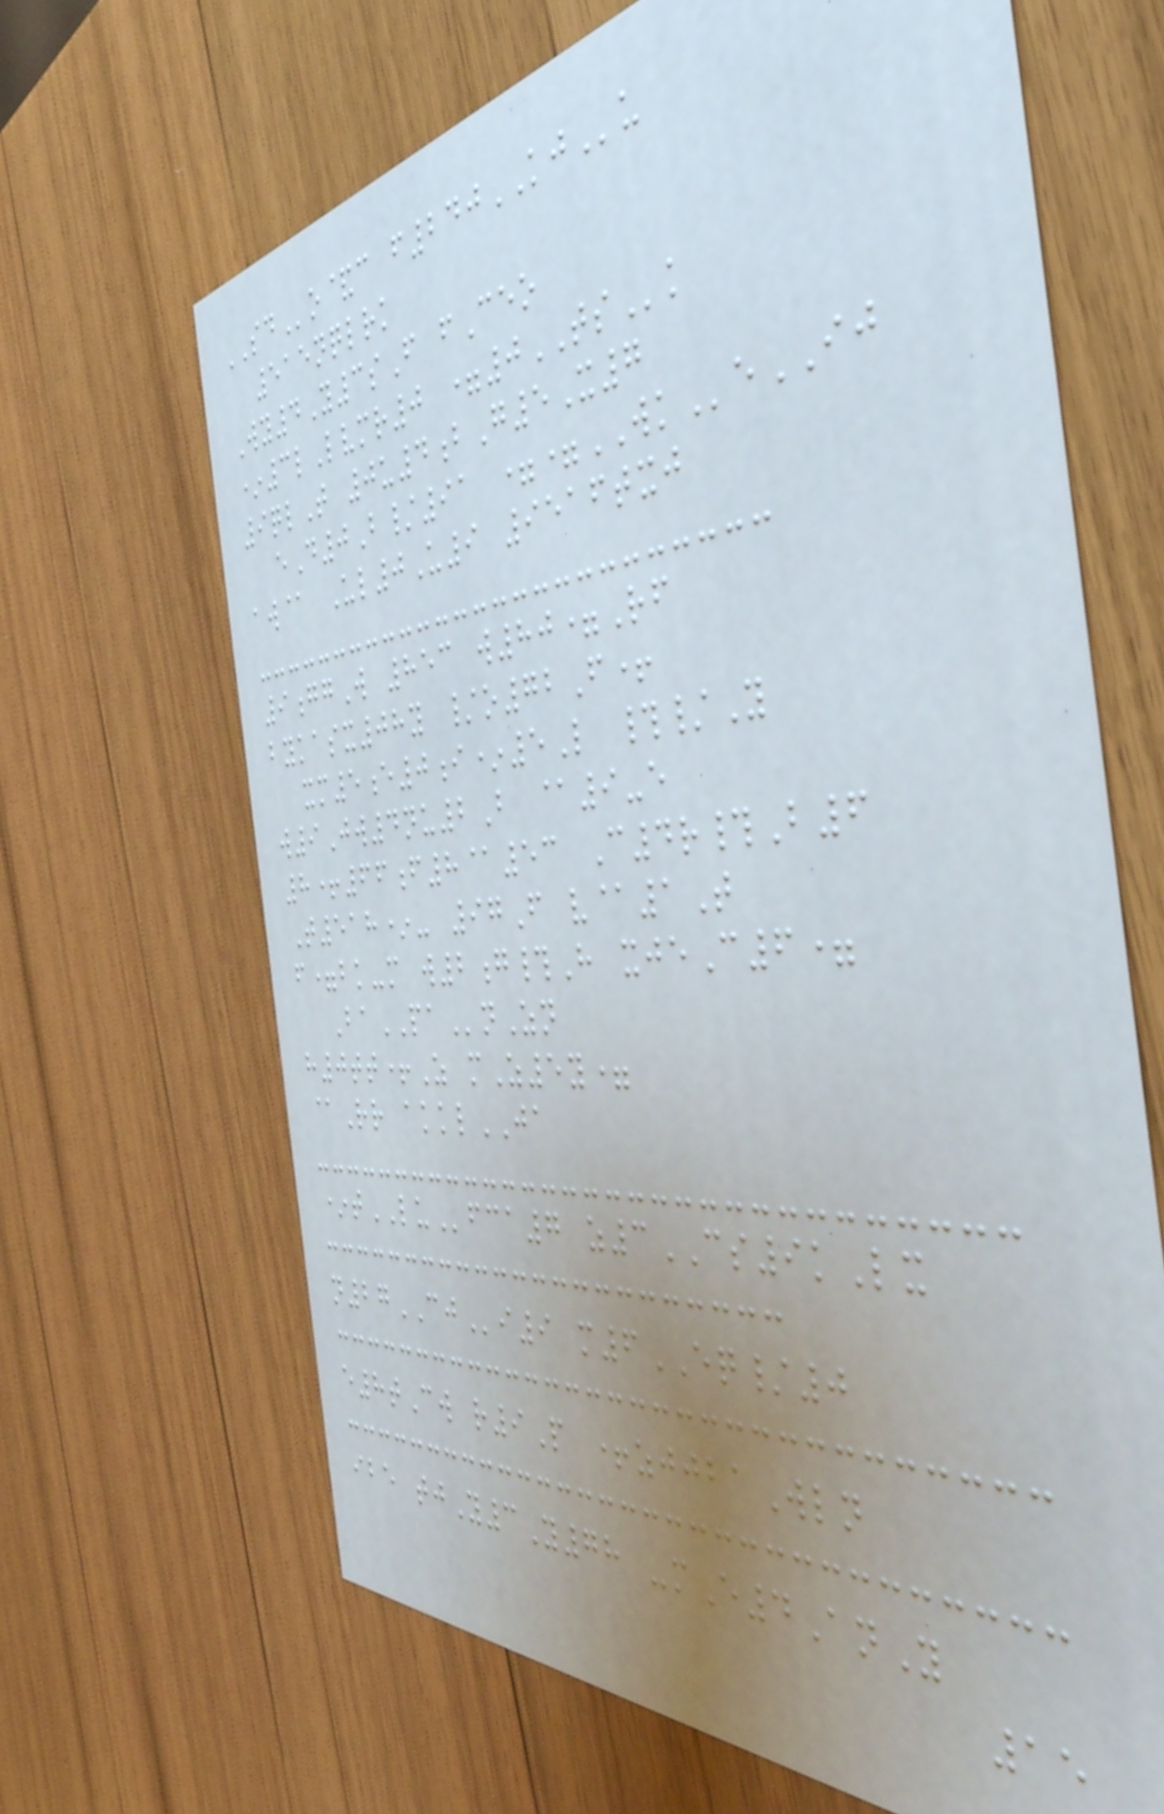SDo&c f240KJu
515nqlrk
Wy4Y3sF fCeo
*3lLvmr0 =0TSk
9qlT 0u4bG5X7
eD0B/91 ==WKeIJ
aw@ Ul0U9 9516txj
9ggW 853 w80=Rf
bykasx08y /o72F+
xm5e0i*5L #/Y
w9Jw4nu2B @9-e
8+66f8@53 C4r#B6
T518*- 97F v@1T
f=bk-m w2g#H xjeC6=
BaPAnZn
h0tt+Z mZ5y=
@Rr akklJA
*tLUfca7 z3CS9kLx
n27CJi9 m6EQ/0
e8tCw r9P +zjjbaWln
ibe tjY3Y78 -mE4AnY
15
